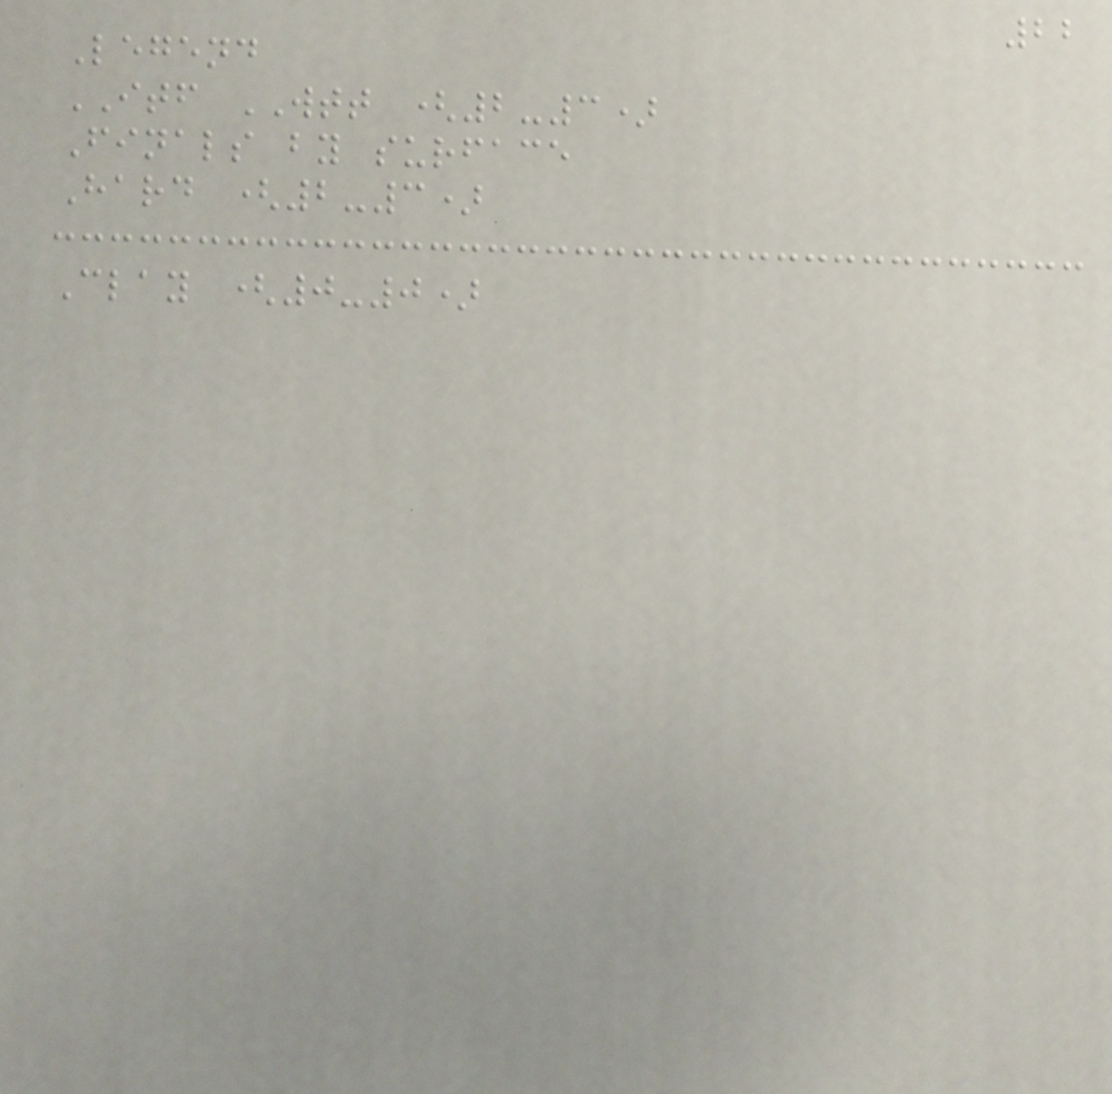22
Legend
ITF WTT (2-3)
Finals by surface
Hard (2-3)
Clay (0-0)
